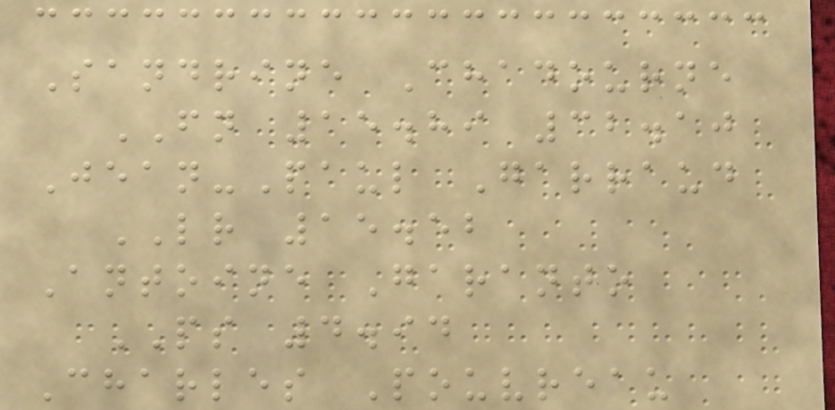Sandrine Chadourne
FN 15.89 32.10
Jean-Paul Garraud
LR 15.52
Antoine Garanto
PS 4.94
Charles Pouvreau
